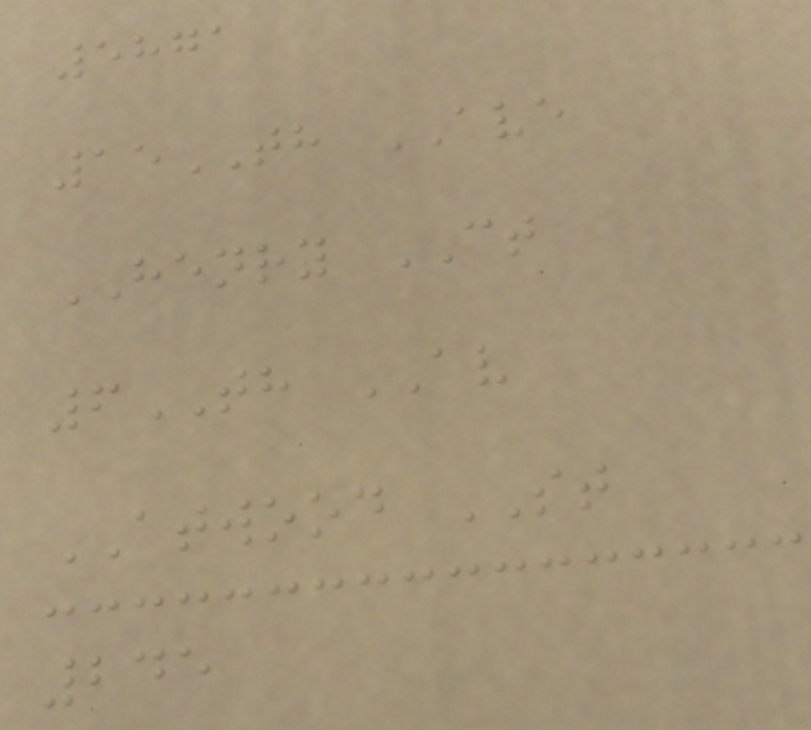5871
15TH AVE
HENRY CT
6TH AV
ATWOOD ST
245
